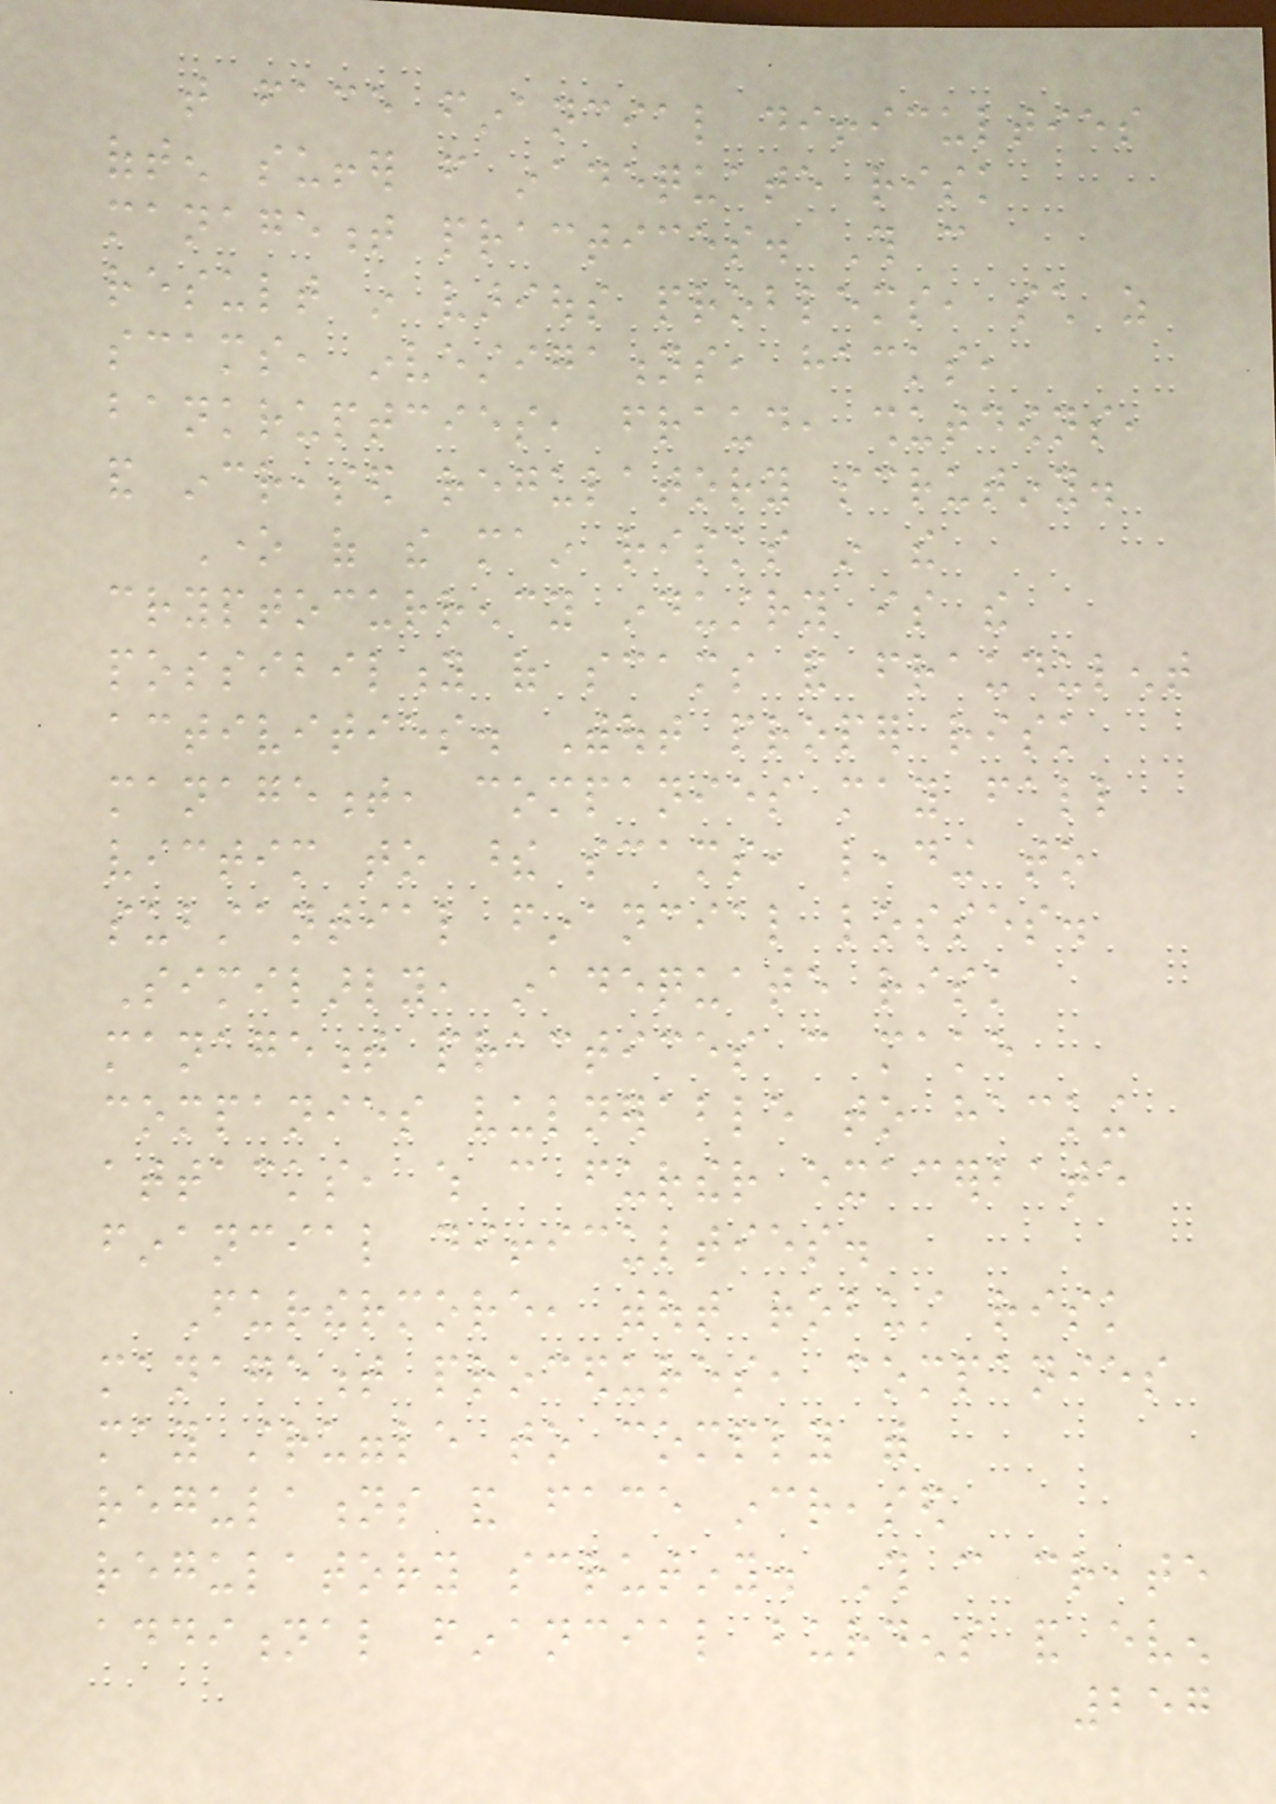that face financial difficulties
often suffer from inadequate risk
management practices. This can
result in various problems, such as
scams, investigations, hacks,
bankruptcies, fraud, shutdowns,
and increased regulatory scrutiny.
One of the main risks in the
cryptocurrency industry is the
possibility of scams and fraudulent
activities. Without proper risk
management, companies may fall
victim to these scams, leading to
substantial financial losses.
Similarly, inadequate risk
management practices can make
companies vulnerable to hacking
attacks, which can further exacerbate
financial difficulties.
Furthermore, without robust risk
management procedures, companies
may struggle to comply with
regulations and face increased
regulatory scrutiny. This can create
additional financial burdens and even
257
